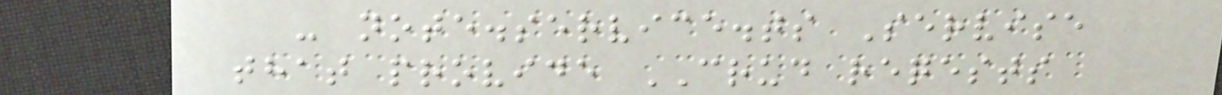- note.service.ts Servise
that provide CRUD reqests
